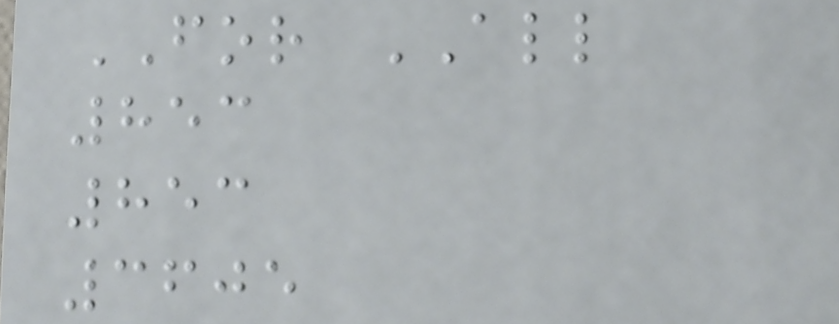FOR ALL
853
853
3605
